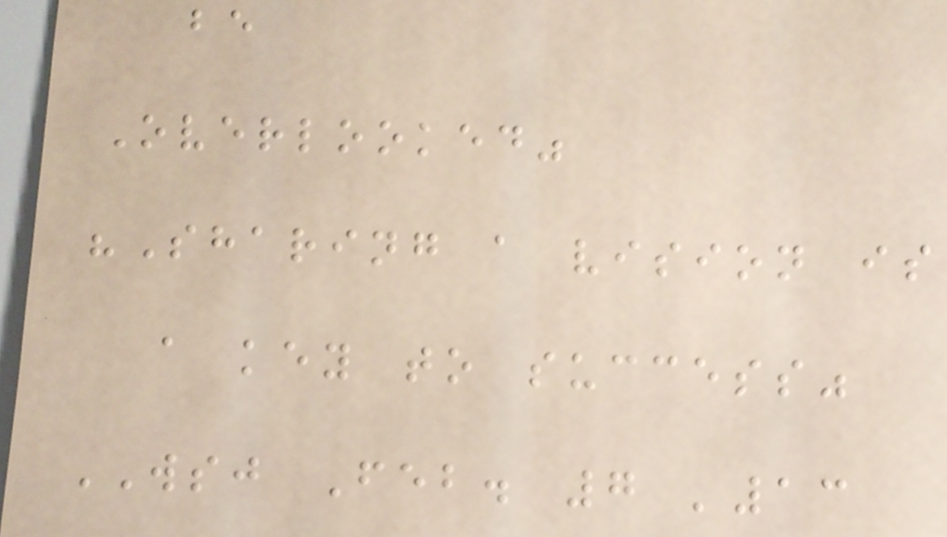be
Overlooked"
"Sharing a vision is
a key to success"
WSJ Feb. 7 '13
